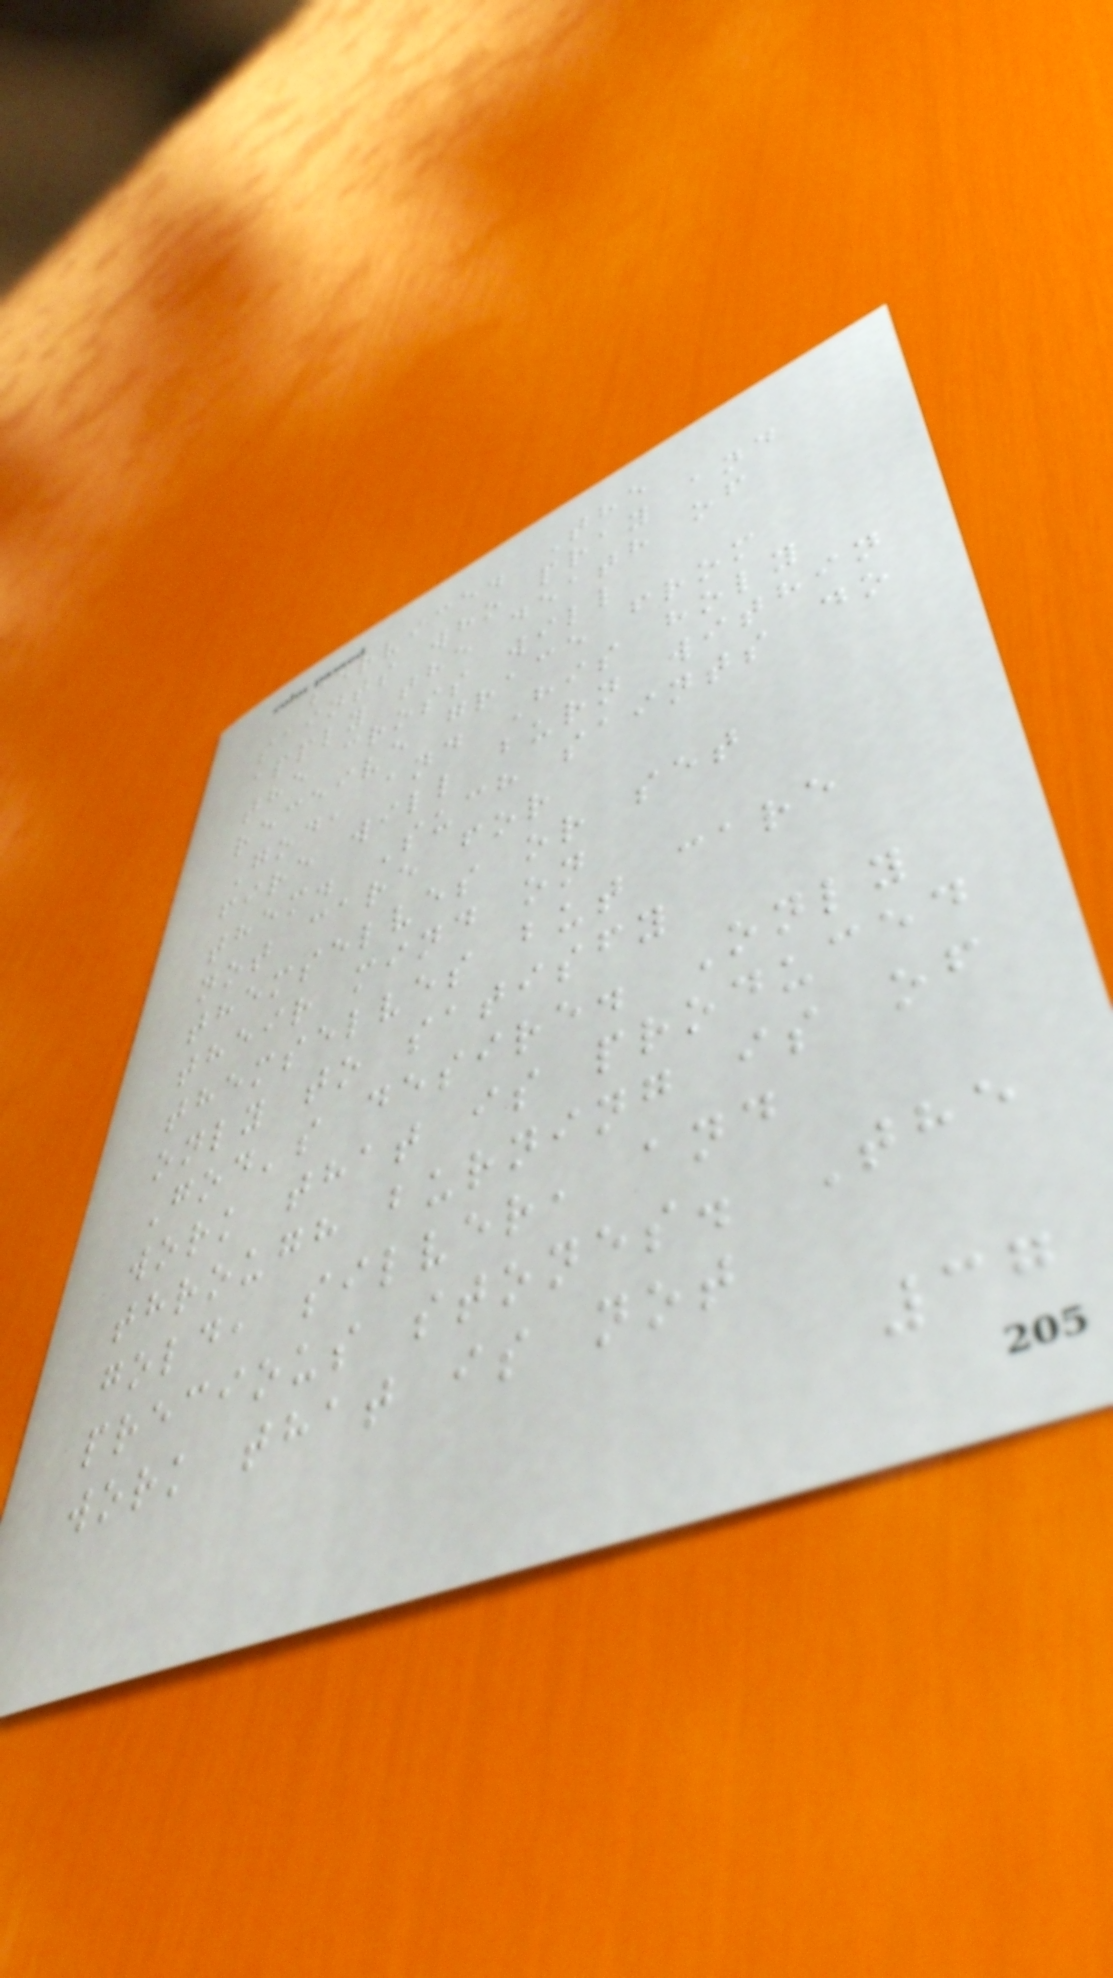service. The
saints who pray and
apply the death of
the cross will
receive grace from
God, and His holy
fire will burn within
them. Such saints do
not care for
themselves or set
their mind on
themselves but care
only to satisfy
God's desire. Only
work that is produced
through burning is of
gold, silver, and
precious stones. The
work that is not
37
